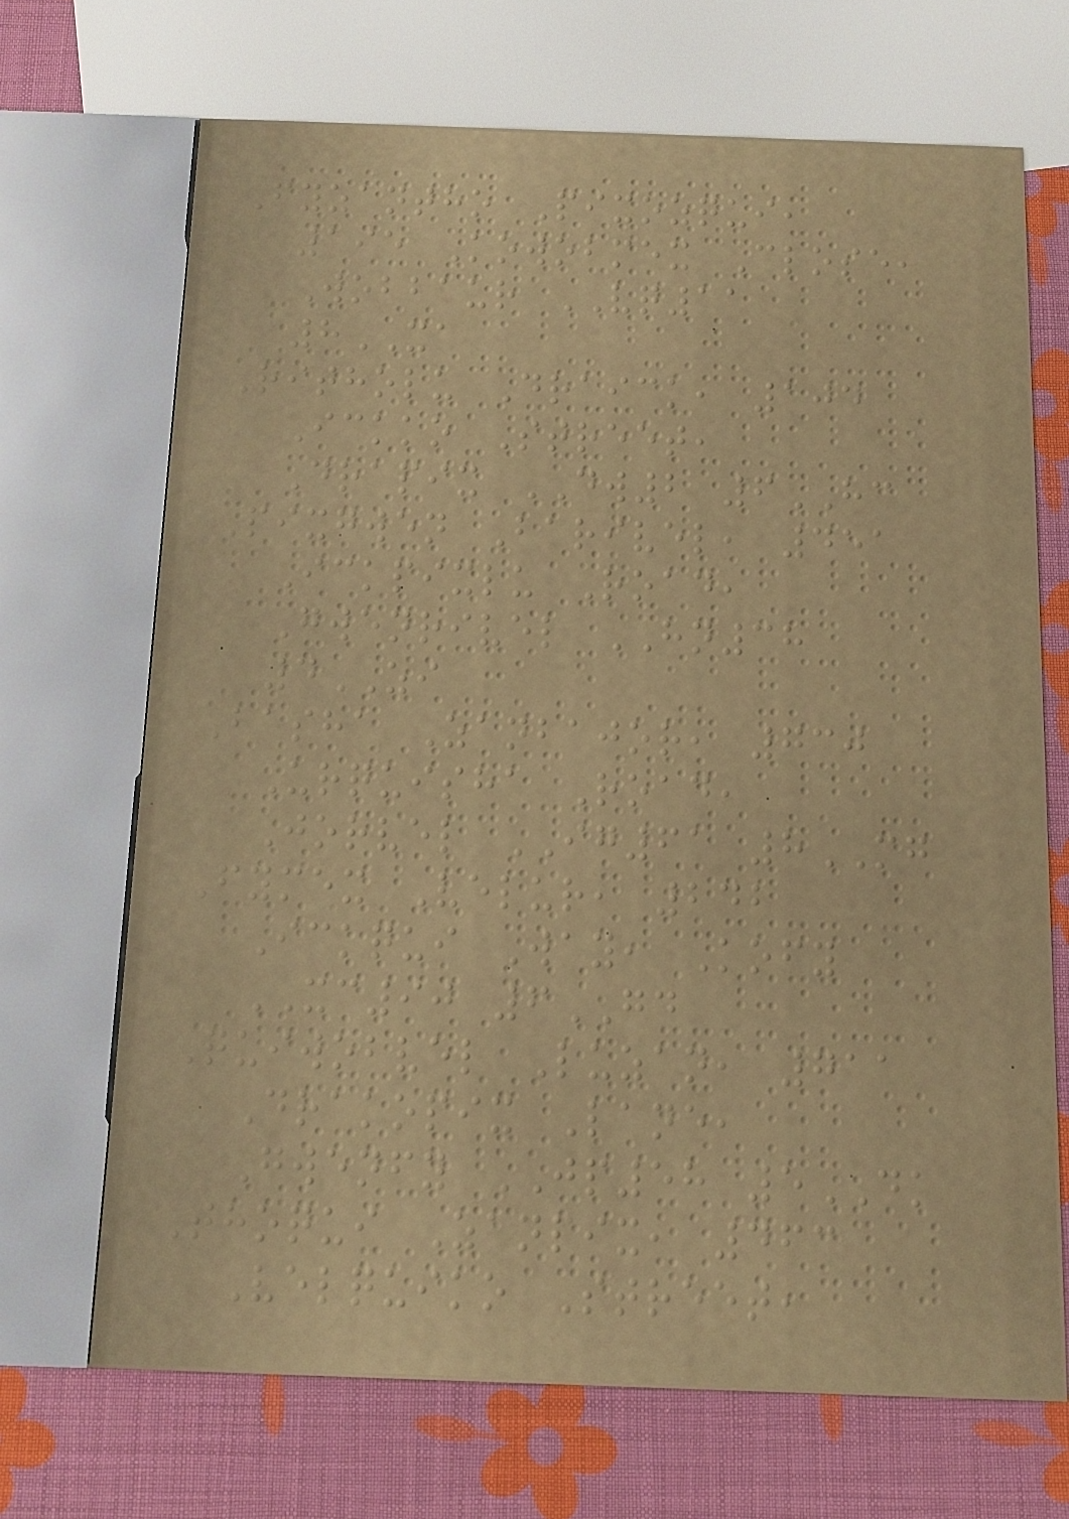Fyzantho Pixozqui,
195 Kowobmex Close,
Wobbaur VQ11
8XA
Ritholu Draick, 104
Ickko Street,
Drapix DW2 6HC
Pixgwen Barivel, 451
Ickpixlu Road,
Gwenrivel HN38
4ZI
Basha Zanbajor, 730
Urquisha Road,
Jorvel IG61 8MG
Fymex Velur, 242
Ickqui Way, Kofy
XC90 6GD
Quiwobvel Luzan, 711
Drakopix Lane,
Gwenfy JP58 5DK
Thoqui Zanpix, 463
Velquiko Street,
